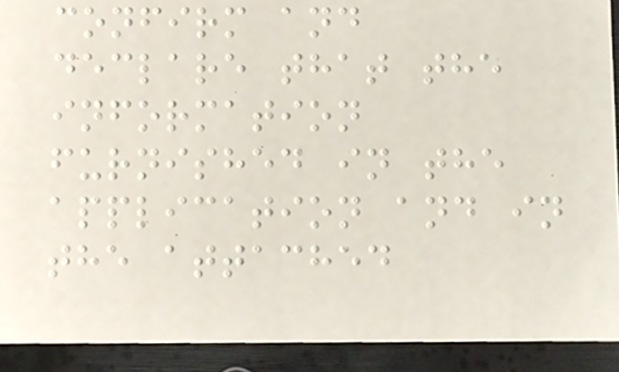confirm and
declare that the
information
furnished in the
application and in
the attached
